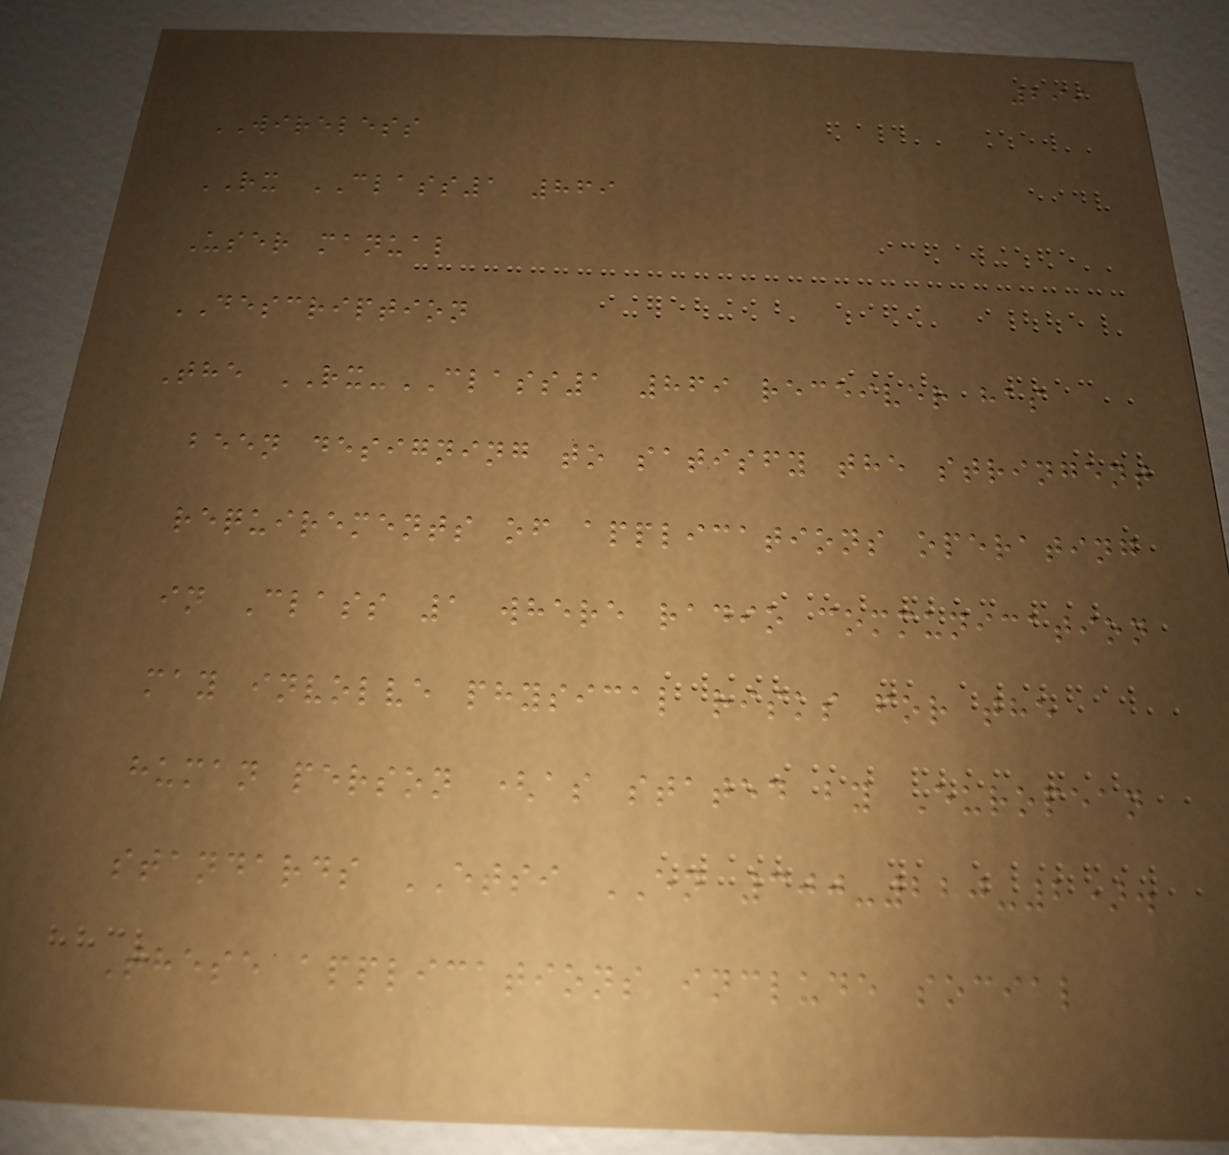299
WIRELESS
RX CLASS1 869
User manual
DESCRIPTION
The RX-CLASS1 869 receiver has
been designing to satisfy the stringent
requirements of applications operating
in Class 1 where radio communication
may involve physical risks for the
human person (as stated by European
standards ETSI EN 300-220-2).
These applications include social
